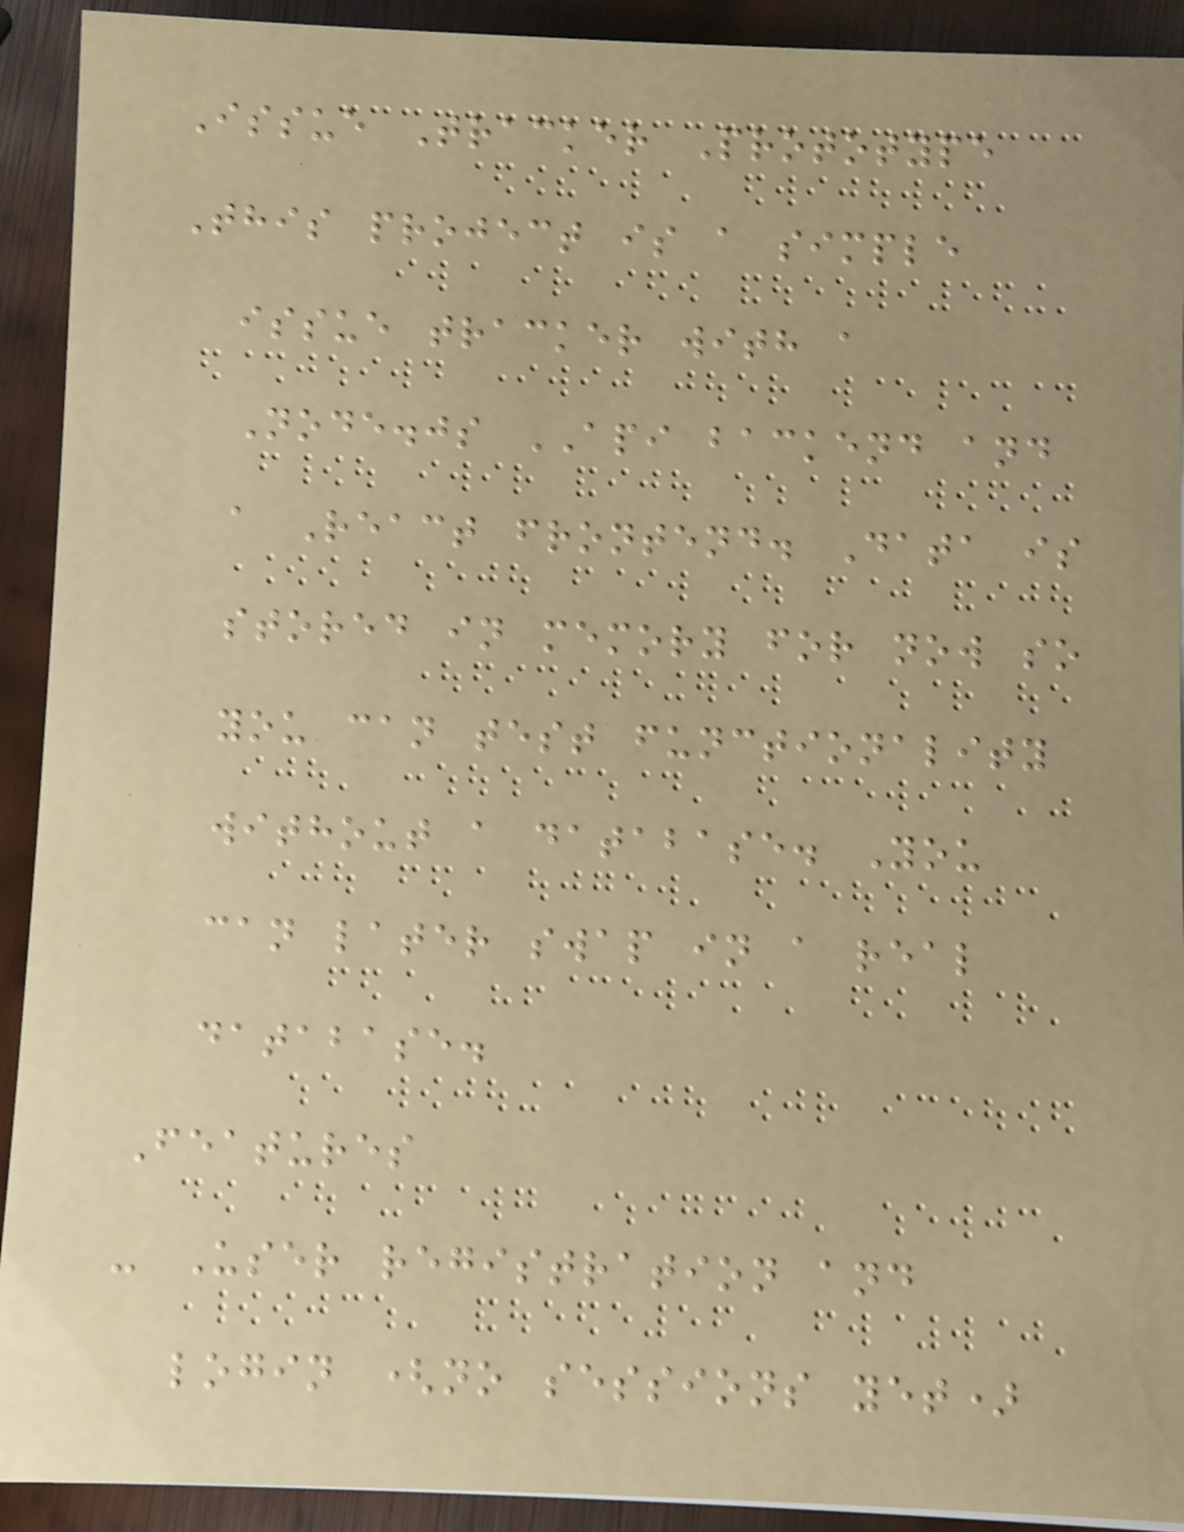Issue Tracker Prototype
This project is a simple
issue tracker with a
Node.js API backend and
a React frontend. Data is
stored in memory for now so
you can test functionality
without a database. You
can later swap in a real
database.
Features
- User registration and
login (no sessions yet)
